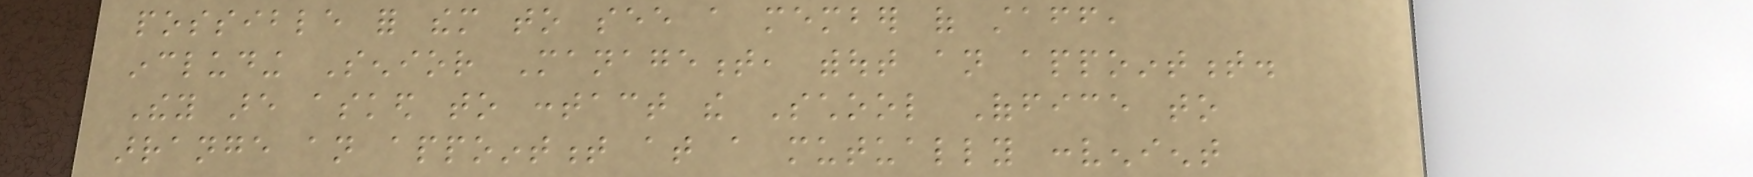possible for them to see a member of staff,
including Senior Management, without an appointment.
They are asked to contact the School Office to
arrange an appointment at a mutually convenient
